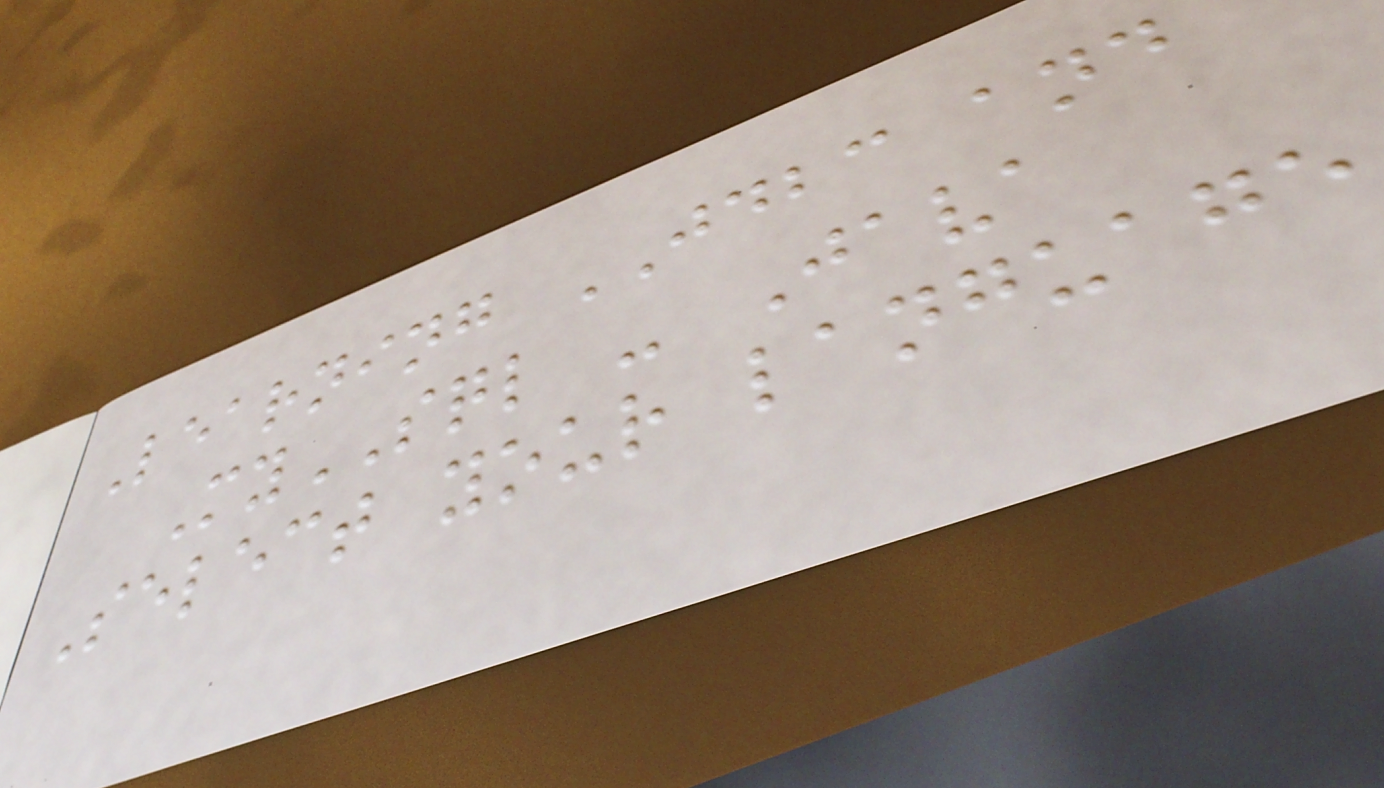Learning JDBC and
MySQL - Java
Select your language
